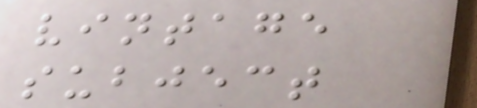vintage
subject
